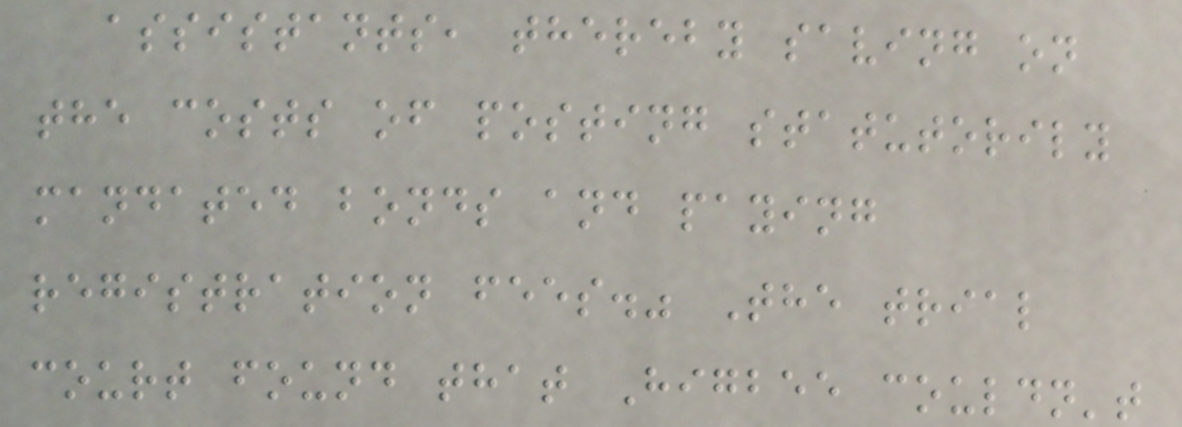assistants, thereby saving on
the costs of posting statutorily
mandated bonds and paying
registration fees." The trial
court found that Higbee couldn't
